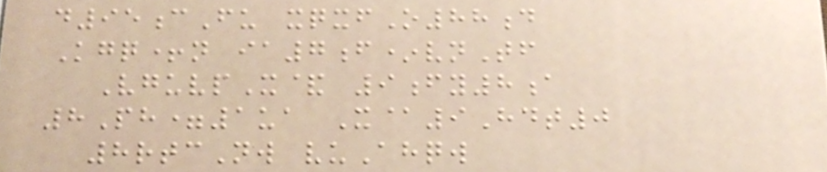d95cFu xqxfO88d
Kgq+n ia7f*vnTf
VguvpX& 9fy8a
8Ph=1ua X@9Hdt0
8rtcNw vuAhqw
